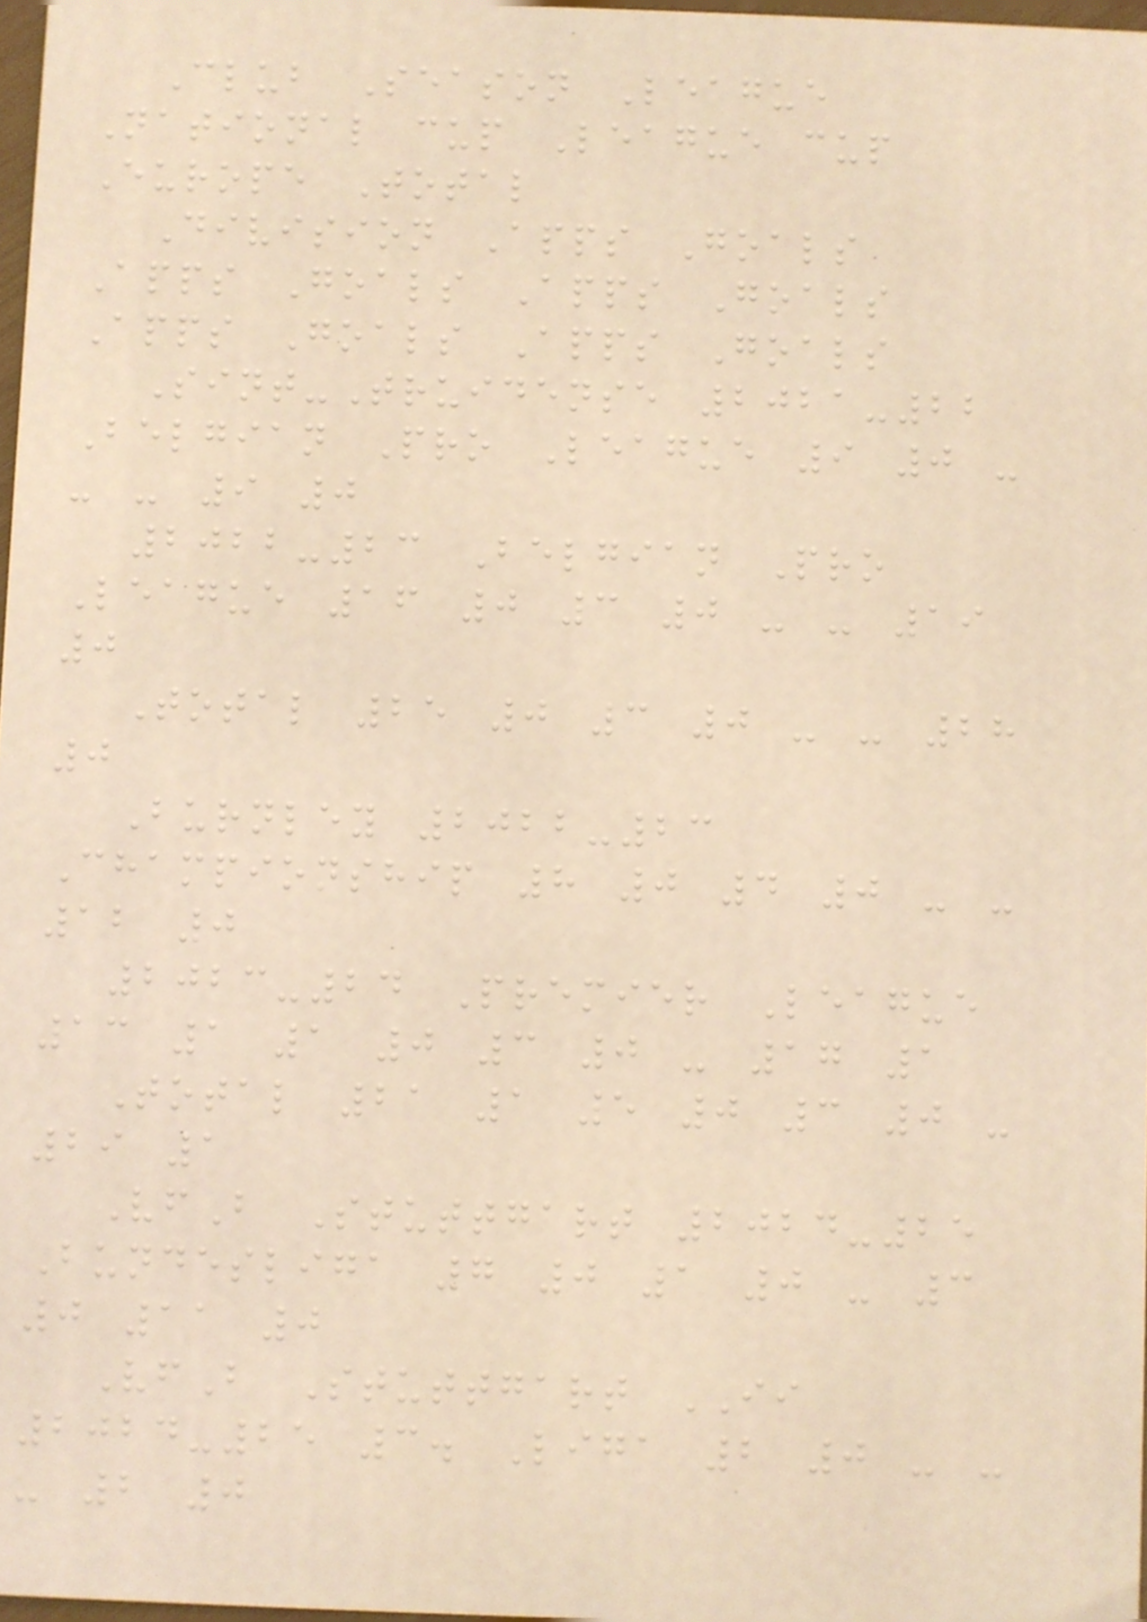Club Season League
National cup League cup
Europe Total
Division Apps Goals
Apps Goals Apps Goals
Apps Goals Apps Goals
Sint-Truidense 2021-22
Belgian Pro League 9 0 -
- - 9 0
2022-23 Belgian Pro
League 16 0 3 0 - - 19
0
Total 25 0 3 0 - - 28
0
Burnley 2022-23
Championship 8 0 4 0 - -
12 0
2023-24 Premier League
13 1 1 0 3 0 - 17 1
Total 21 1 5 0 3 0 -
29 1
VfB Stuttgart 2024-25
Bundesliga 7 0 1 0 - 3
0 11 0
VfB Stuttgart II
2024-25 3. Liga 2 0 - -
- 2 0
